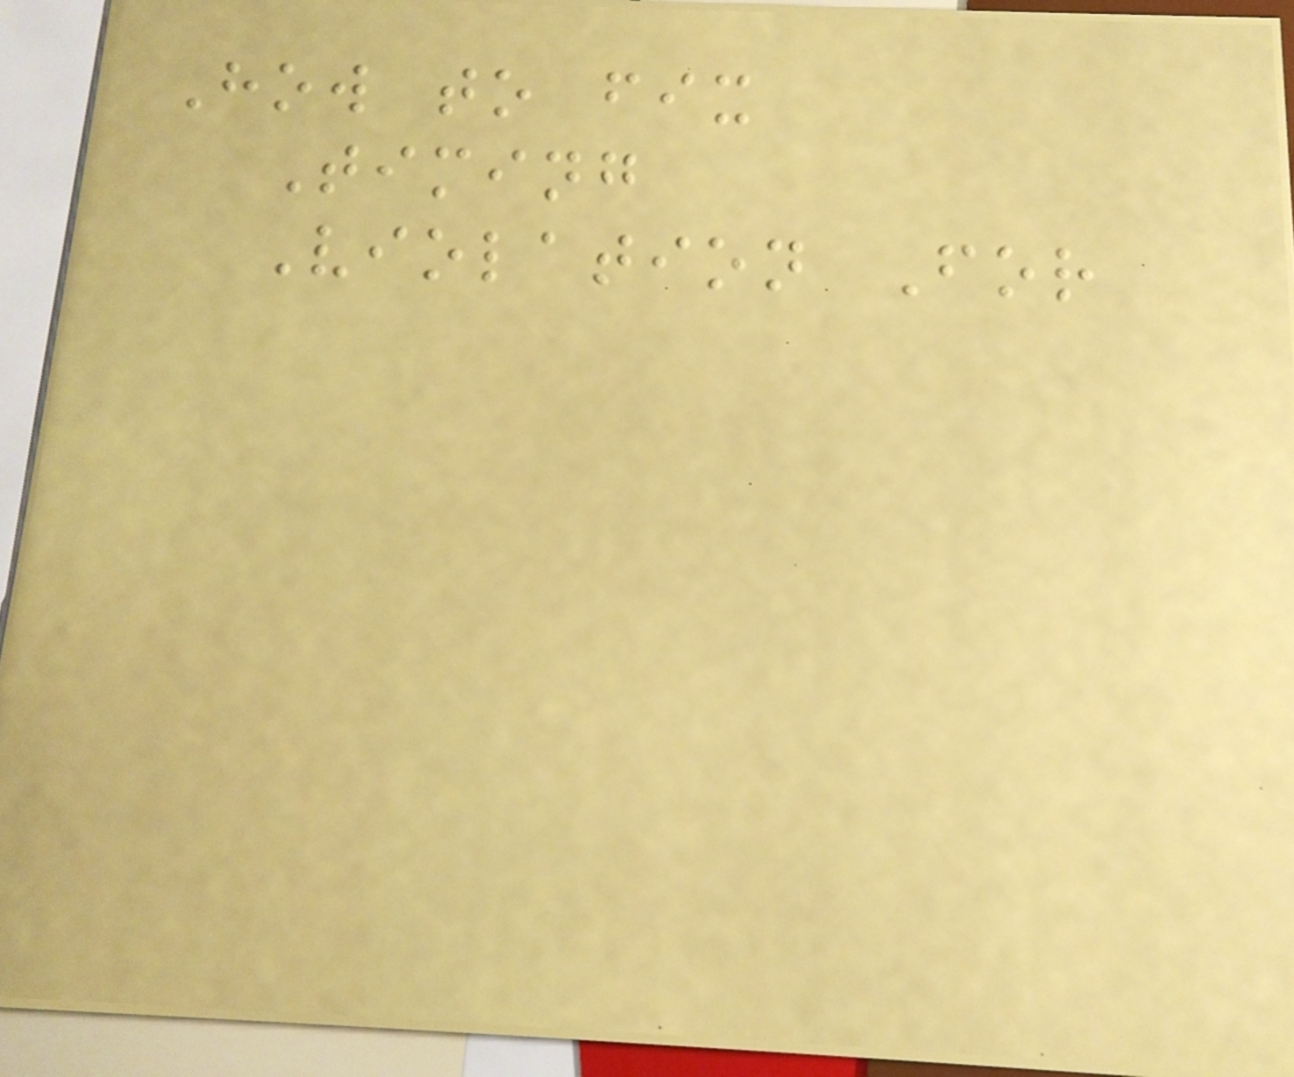How to fix
Timing
Violation For
